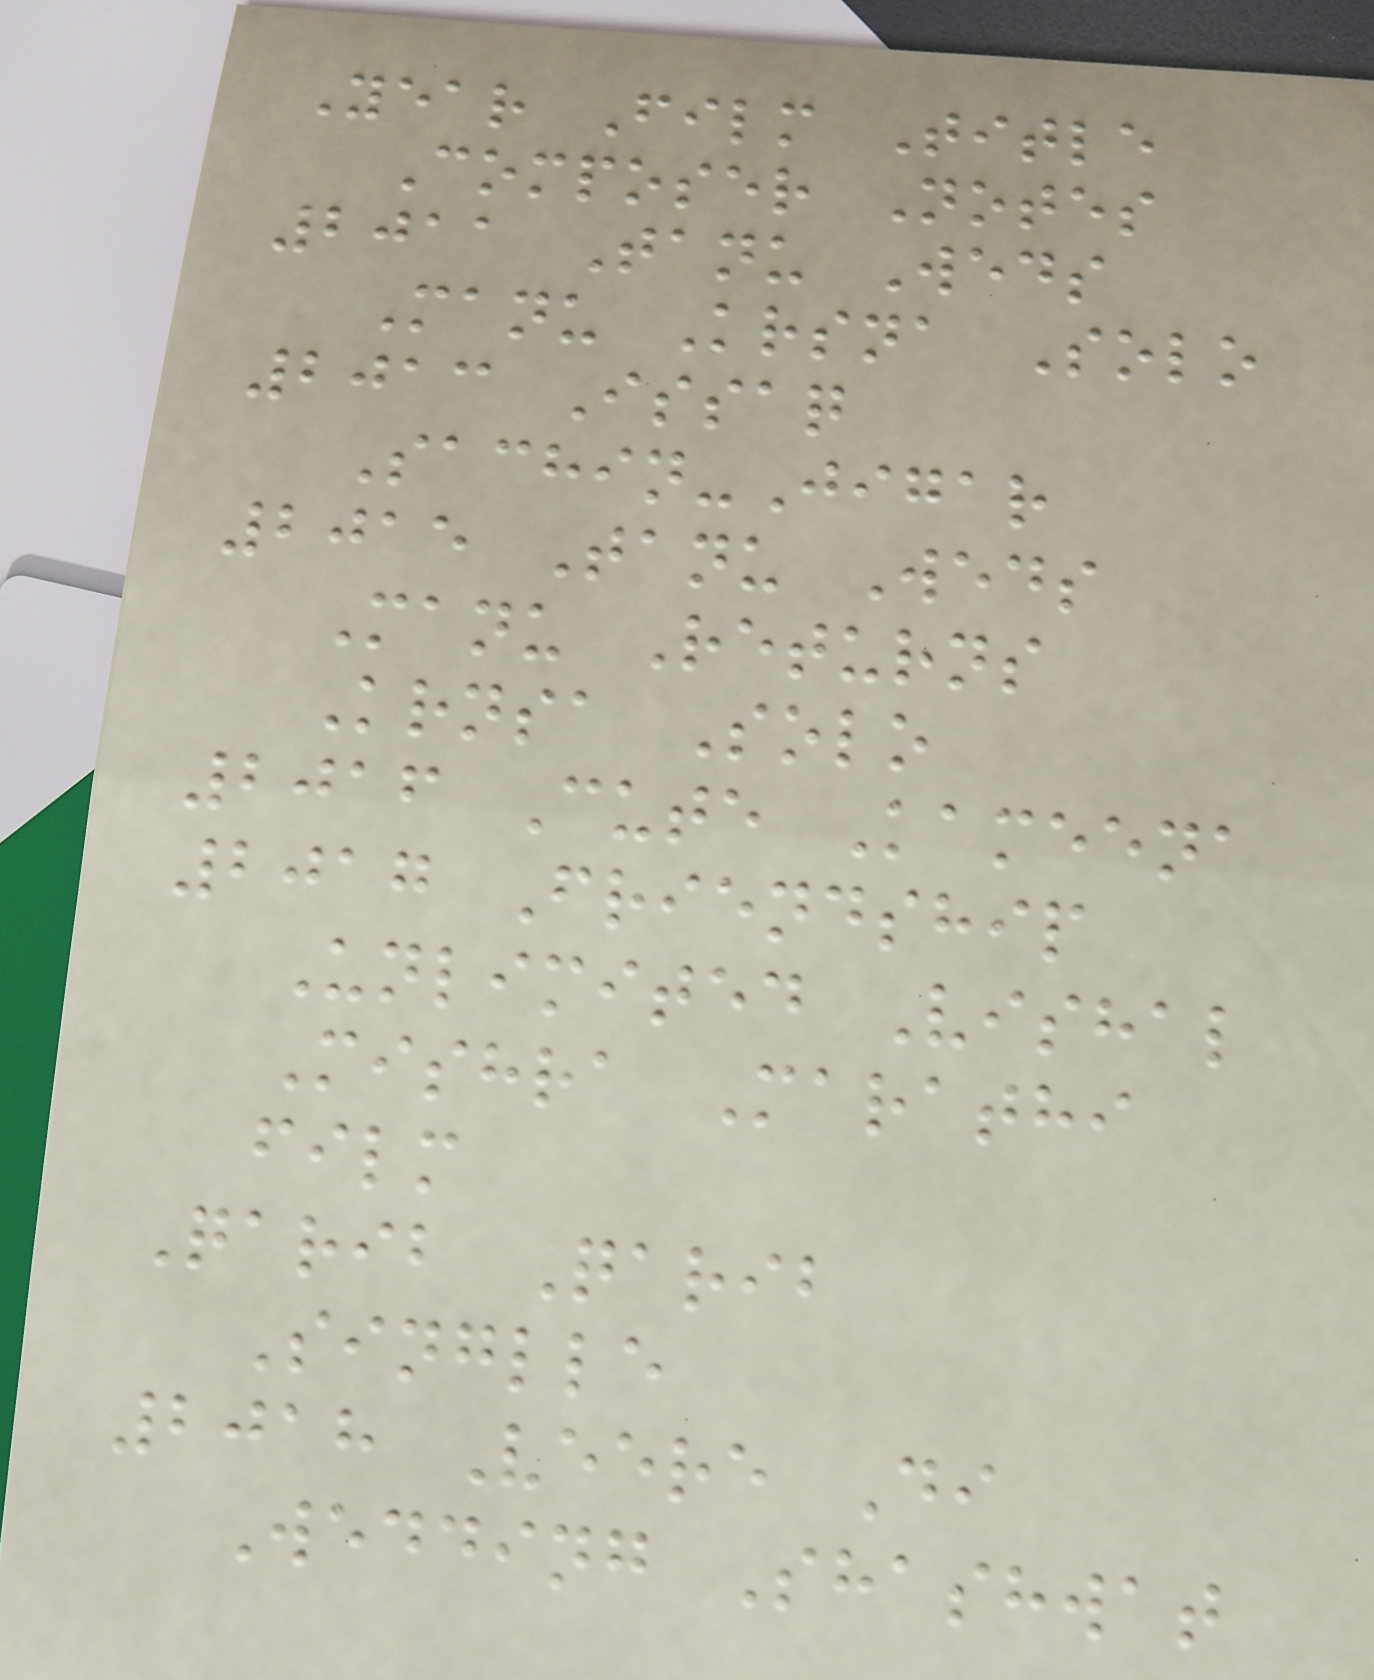Year Film Title
Composer Notes
2011 Tanu Weds
Manu Krsna Solo
2013 Issaq
Sachin-Jigar
2015 Tanu Weds
Manu Returns
Krnsa Solo
2016 Cute Kameena
2017 Friendship
Unlimited Vishal
Mishra Marathi
film
Qarib Qarib
Singlle
2018 Veere Di
Wedding Shashwat
